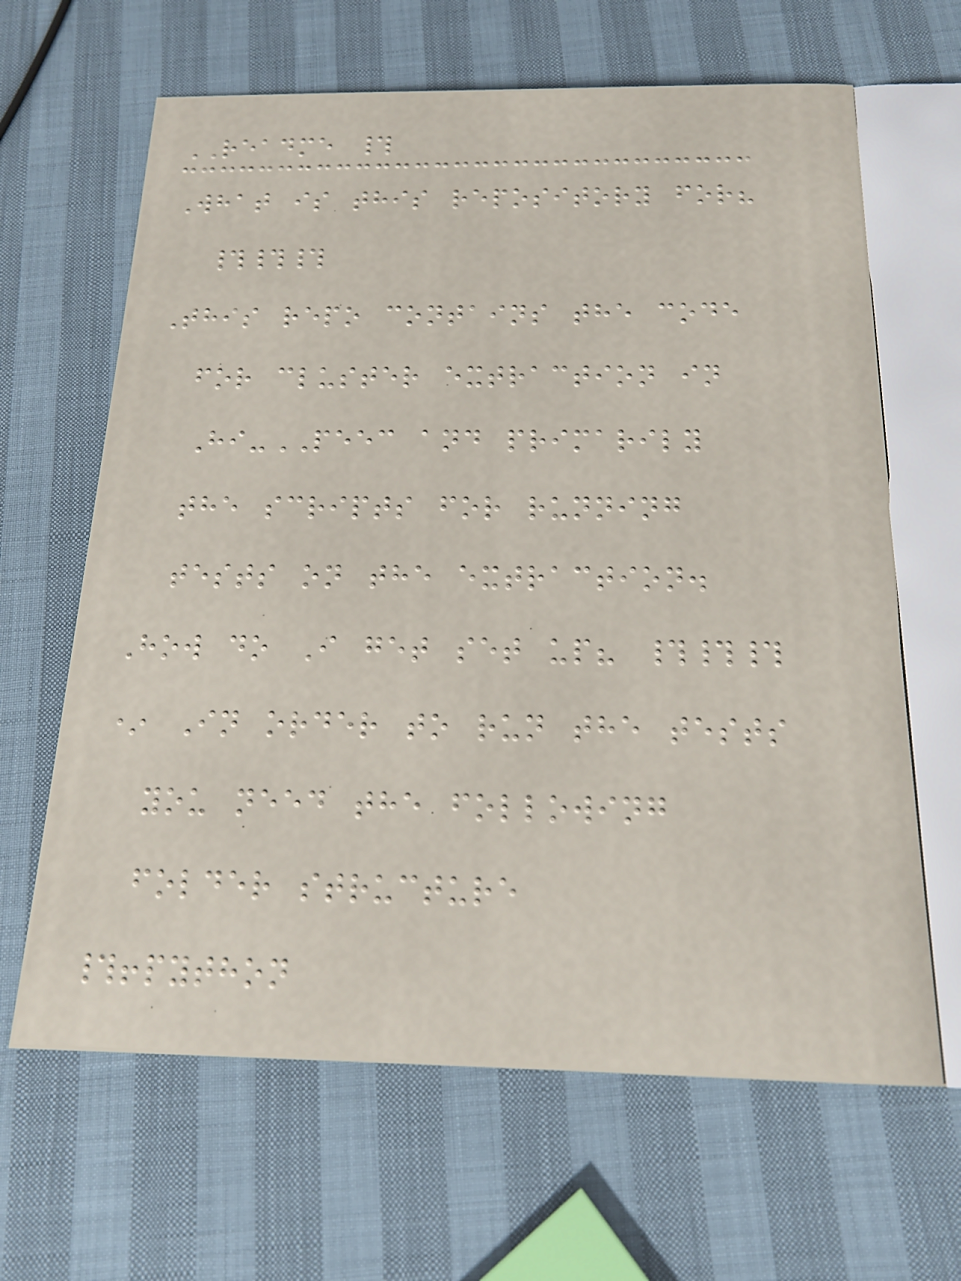README #
What is this repository for?
###
This repo contains the code
for cluster extraction in
Hi-PEEC and primarily
the scripts for running
tests on the extraction.
How do I get set up? ###
* In order to run the tests
you need the following
folder structure
#!python
